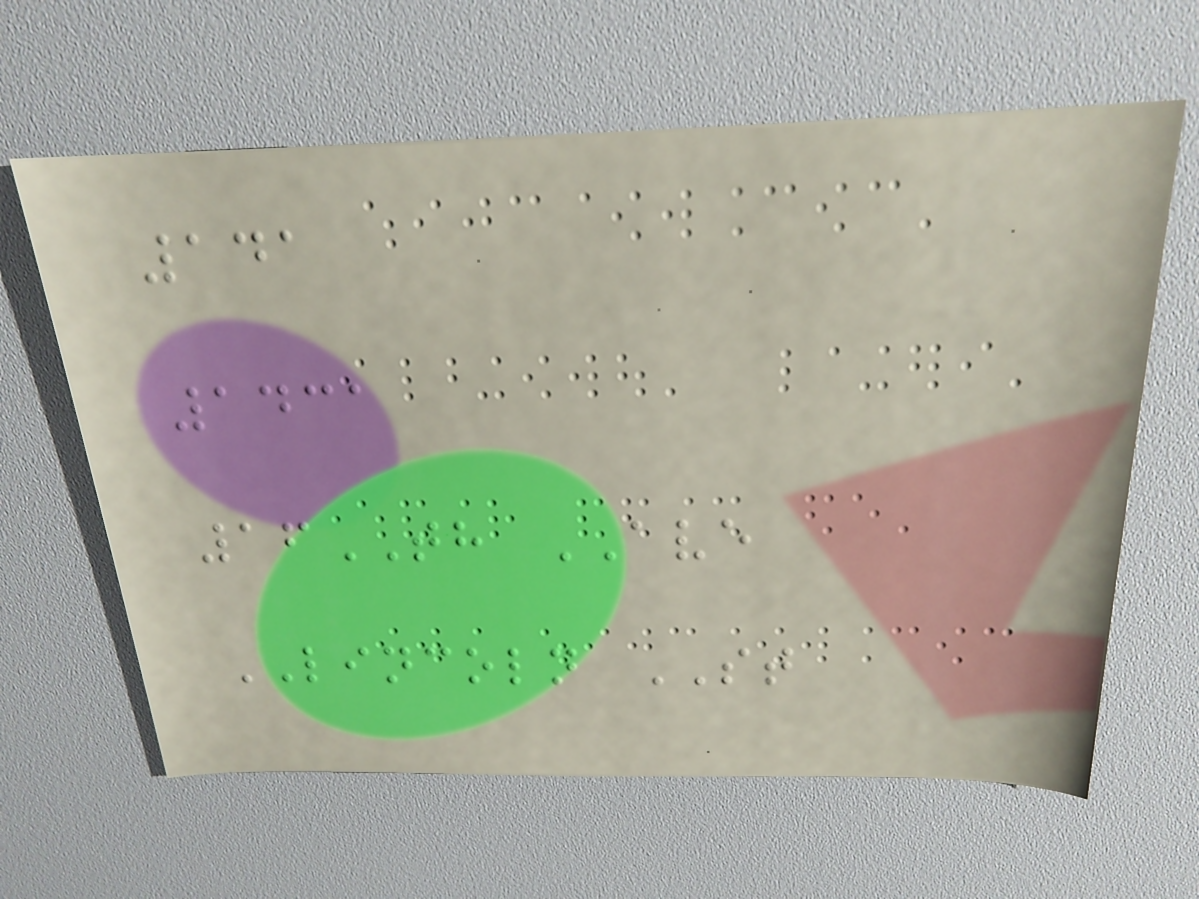141
1431
16TH AVE
LINCOLN ST
